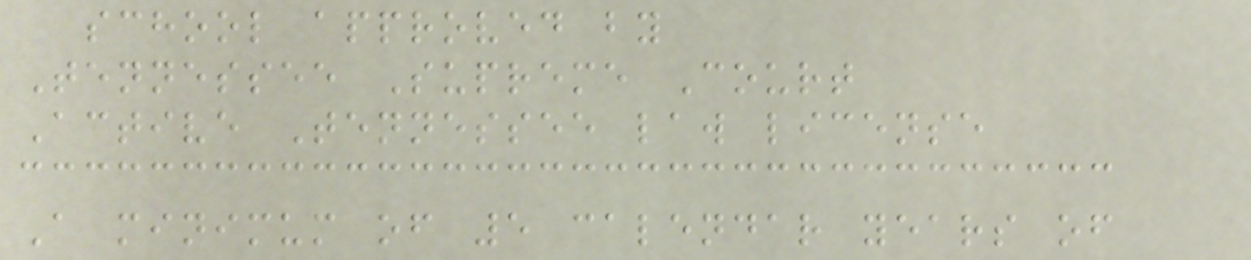school approved by
Tennessee Supreme Court
Active Tennessee law license
A minimum of 5 calendar years of
